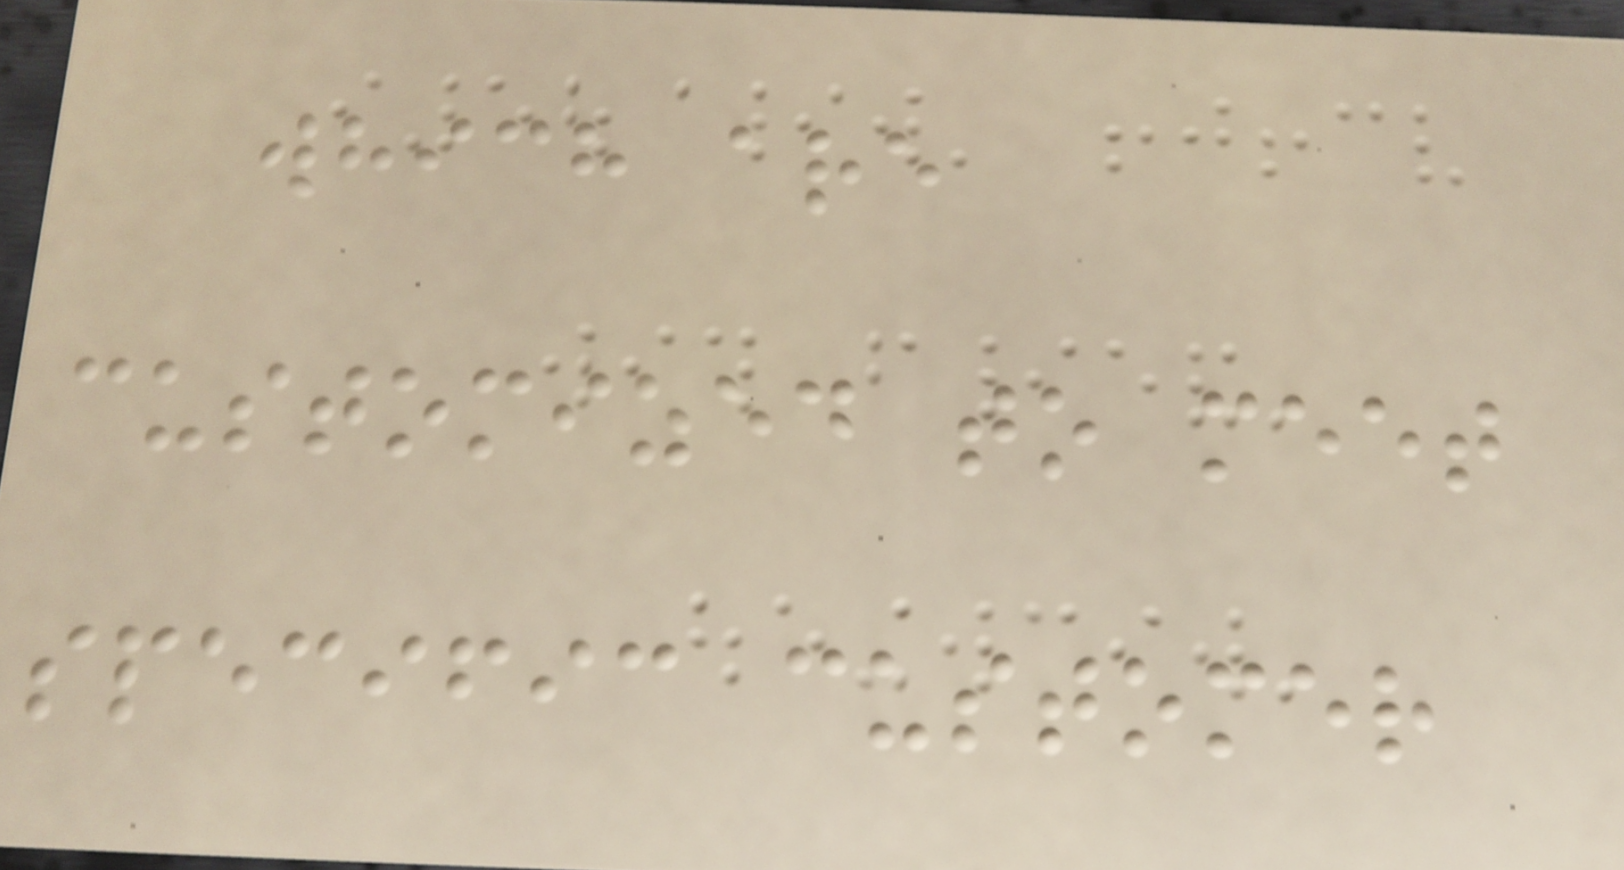which are
customized to meet
specific customer
